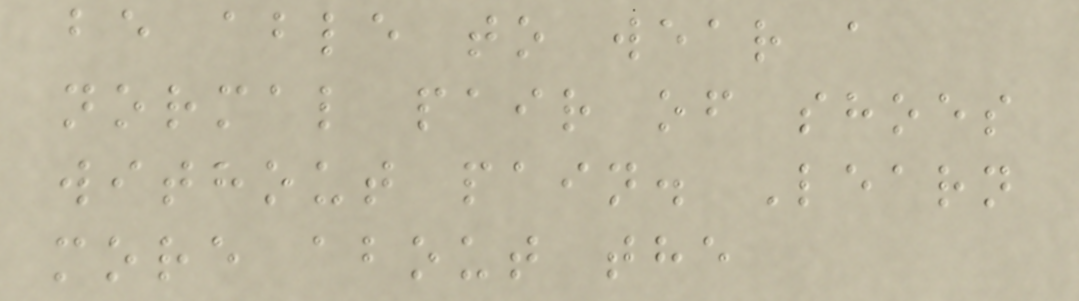be able to wear a
normal pair of shoes
without pain. Learn
more about the
